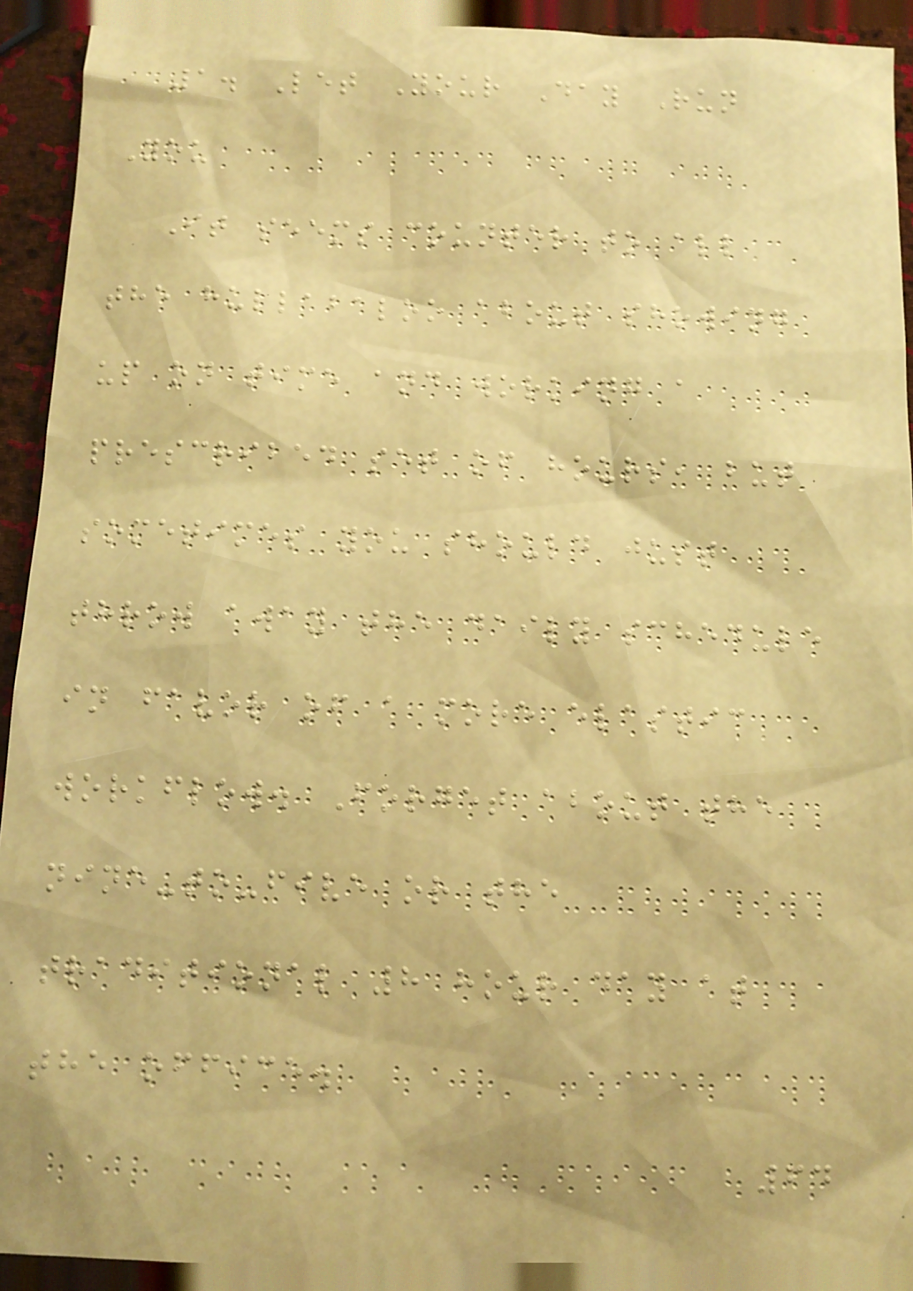1. Let Your Day Run
You
It seems counter to all
the hullabaloo about showing
up on time and working a
prescribed set of hours, but
sometimes you should just
throw away the daily schedule
in favor of a more elastic
workflow. Forget about the
nine-to-five or the
traditional 8 hour day at
the office.
64
